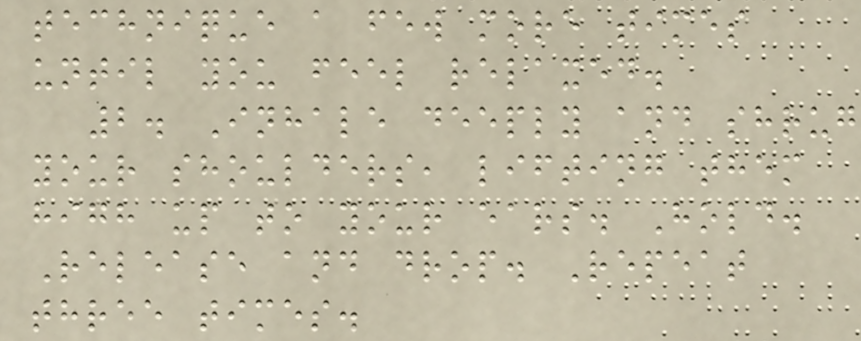technique a few more times
until you feel relaxed.
2. Inhale deeply and shrug
your shoulders, lifting them
high up to your ears. Hold.
Release and drop. Repeat
three times.
